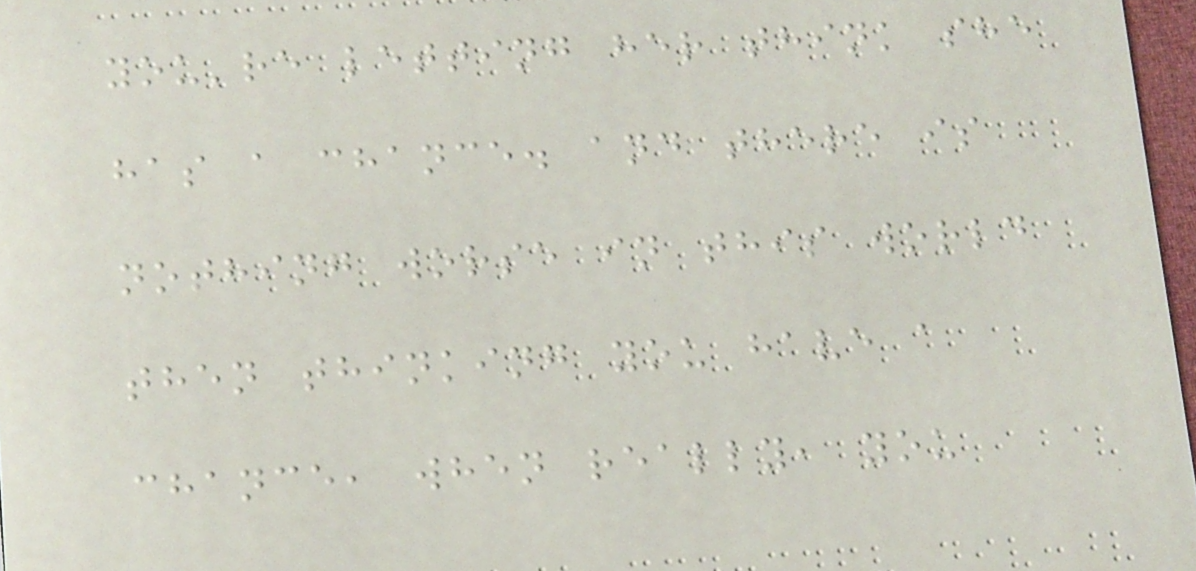you're letting her think she
has a chance. and there is
nothing worse in this world
then thinking you have a
chance, when really, you
